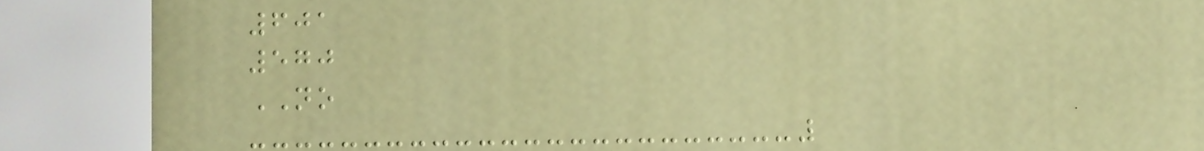601
570
NO
